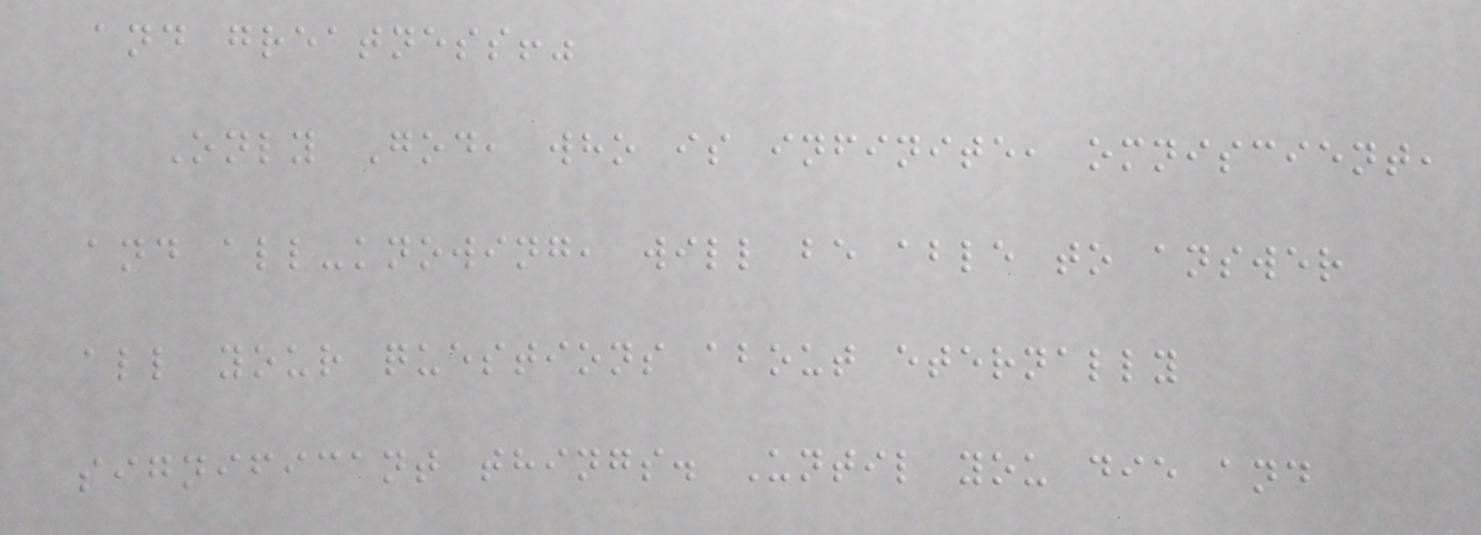and greatness!"
Only God, who is infinite, omniscient,
and all-knowing, will be able to answer
all your questions about eternally
significant things. Until you die and
